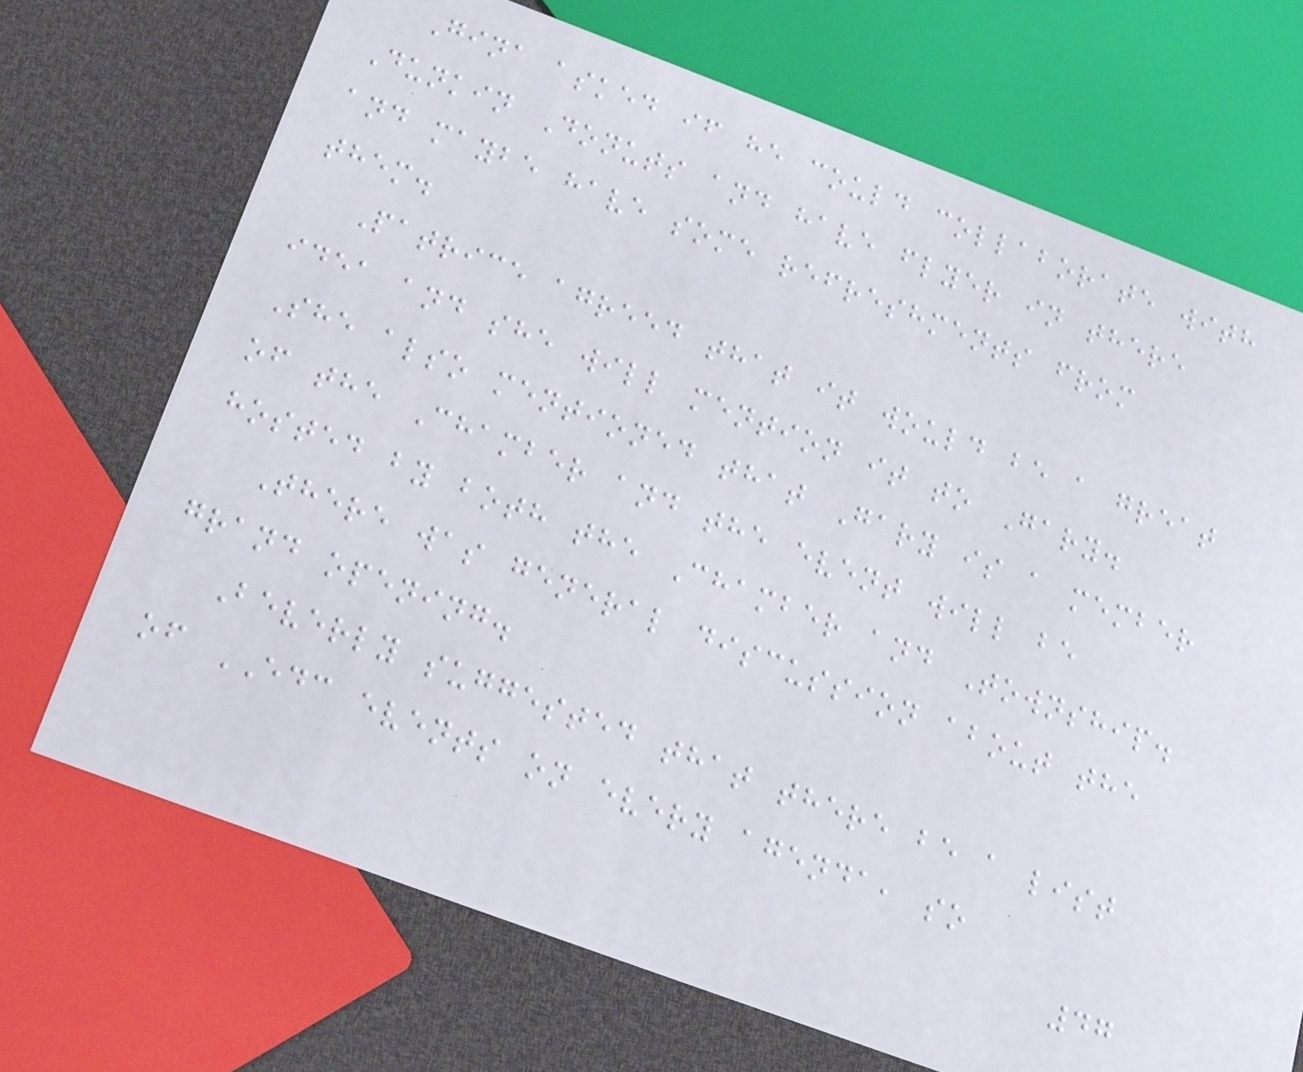Gina asked if he could collaborate with
Dunkin Donuts and have flyer in there
and maybe have some refreshments from
them.
Patrice agreed that it would be a great
idea and she will mention it to Gary.
She also mentioned that Gary is a member
of the Chamber and the event will be
hosted by both the Chamber and Township.
There was general discussion about the
grand opening.
Beverly suggested that there be a list
of EDC events on every agenda, so
47
